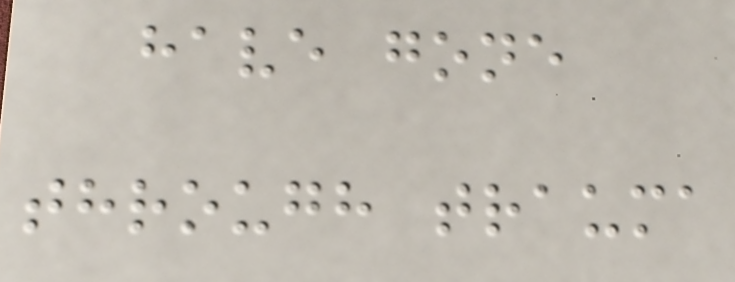have gone
through trauma
